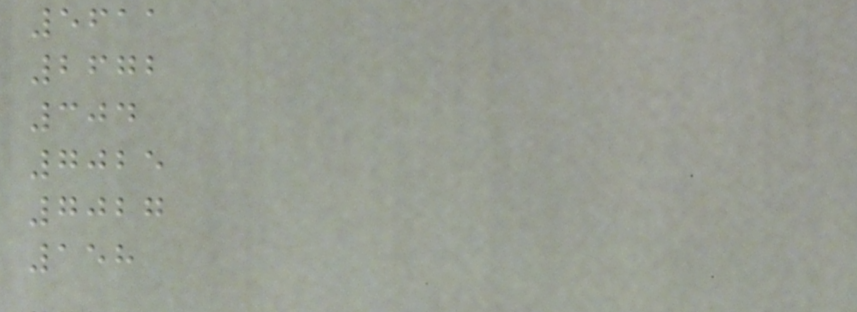5611
2672
304
7025
7027
158
